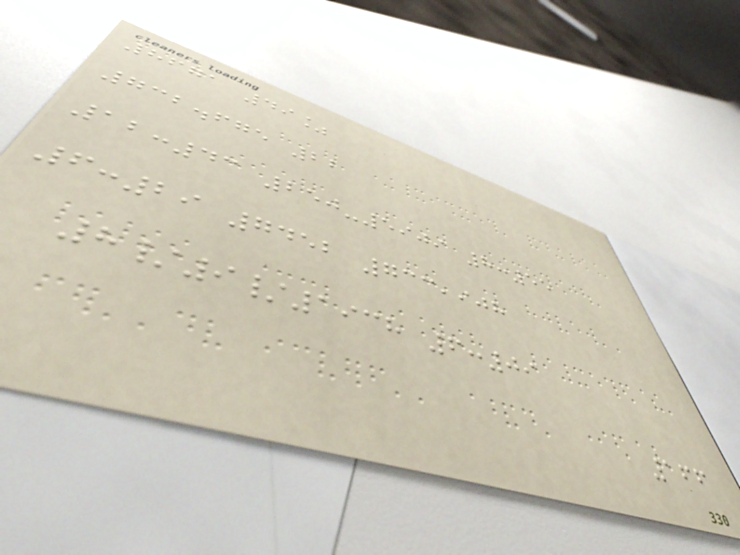8671 49%
732.675 22
12:43 250-5909 8:55
6:29 7452 733,908
8/9/1938 6:09
166
